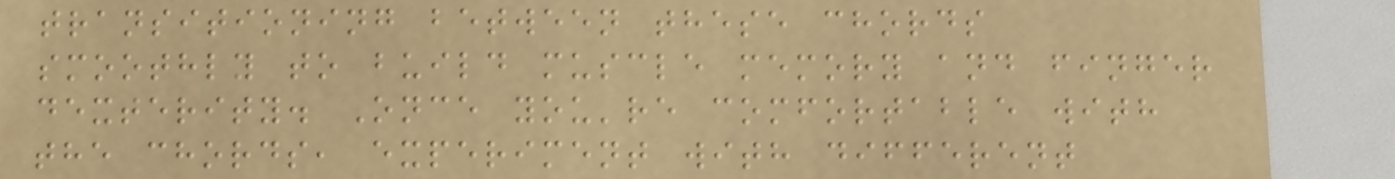transitioning between these chords
smoothly to build muscle memory and finger
dexterity. Once you're comfortable with
the chords, experiment with different
